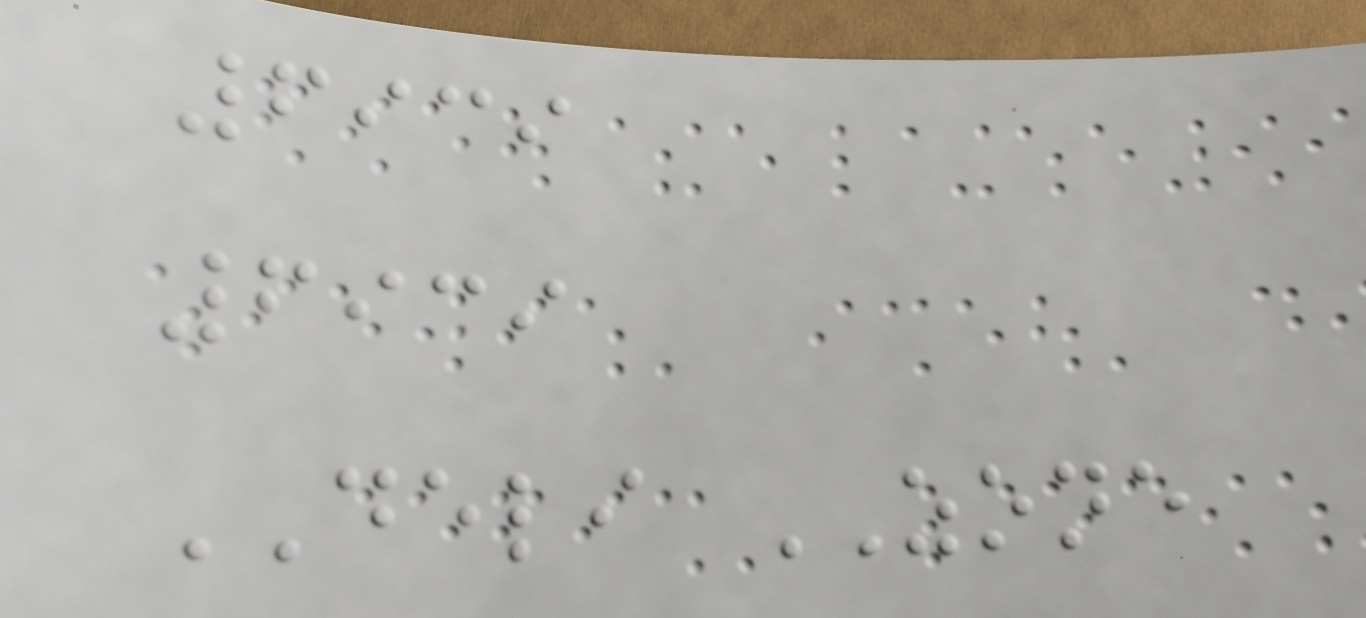6939
6939
DELI ZONE
